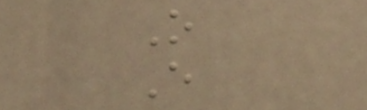O
E
